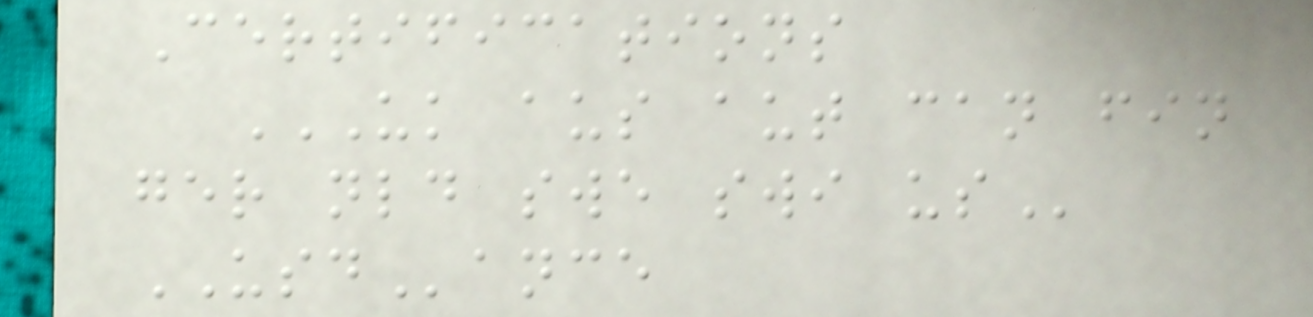Certifications
UK AUS AUT CAN FIN
GER NLD SWE SWI US
USDance
